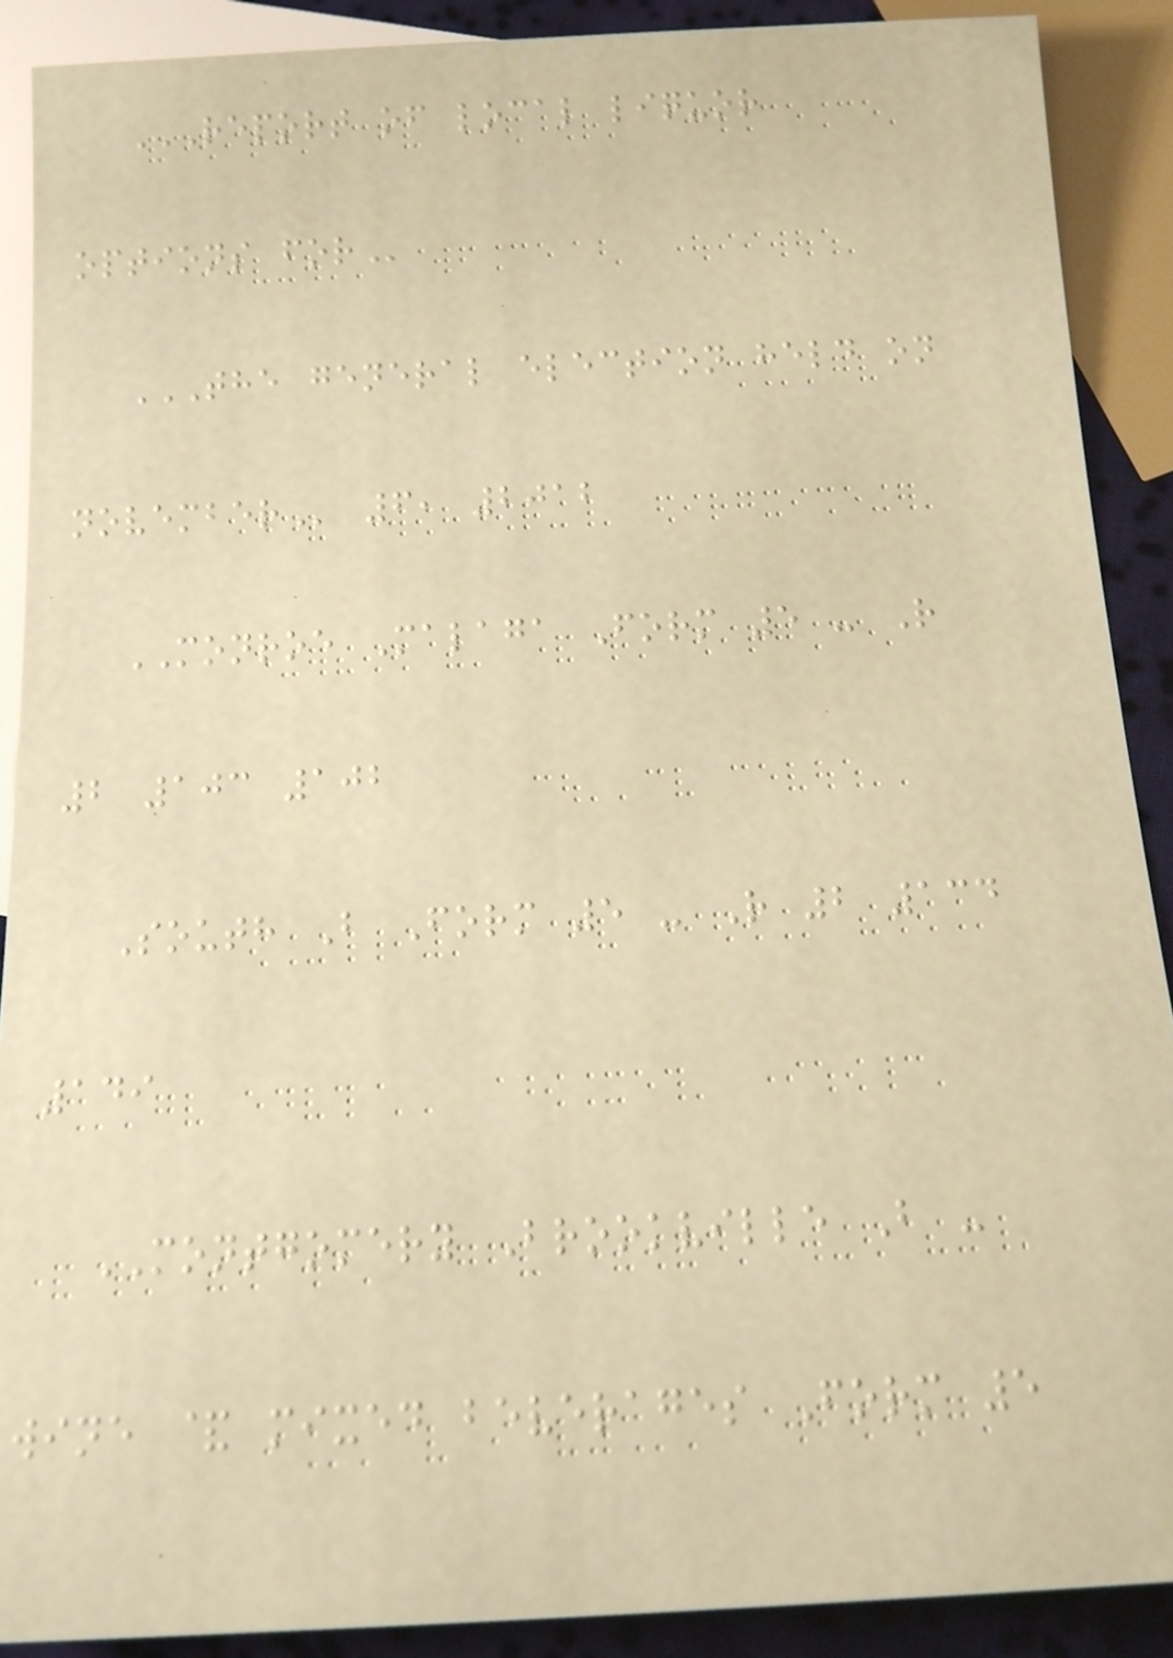REPORT OF LOCAL LIQUOR
OPTIONS FOR
THE GENERAL ELECTION HELD ON
NOVEMBER 6, 2012
MONROE Malaga Form 5 - R
2 103 102
South B Form 5 - R 2 134
149
MONTGOMERY Brookville B -
wine & mixed beverages Form 5
